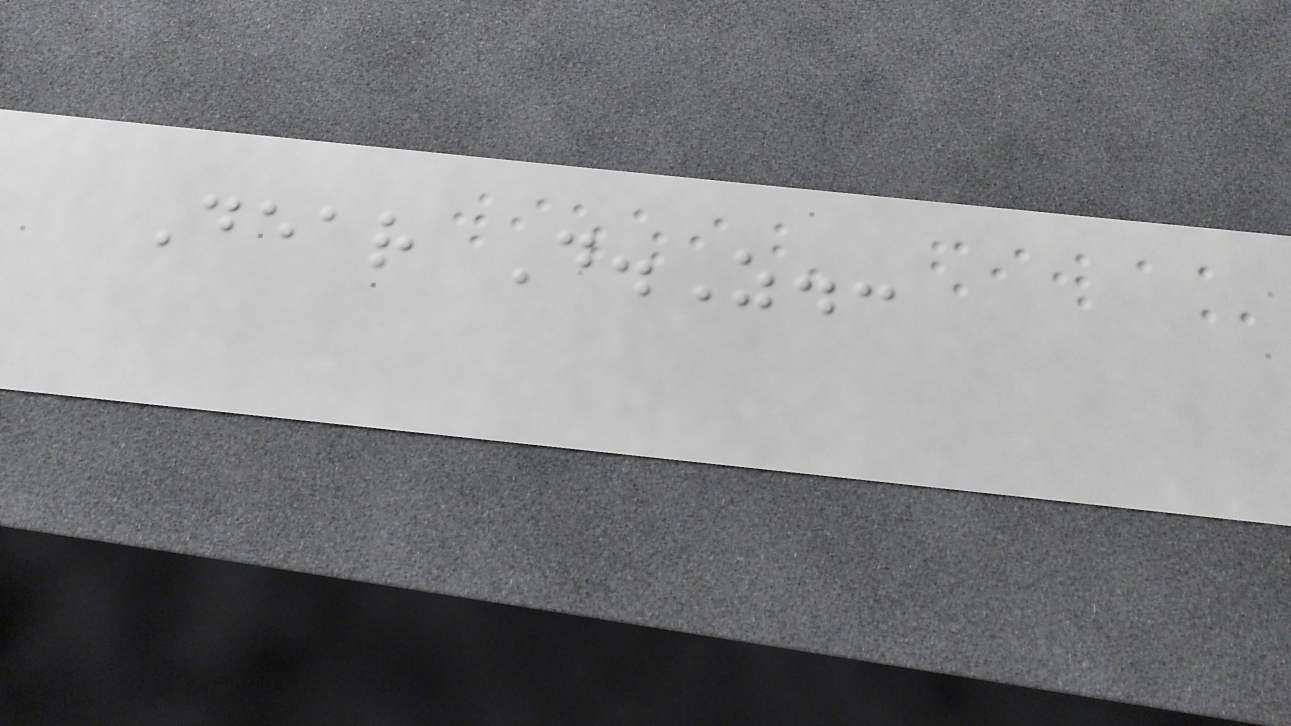Dear D.Z.:
